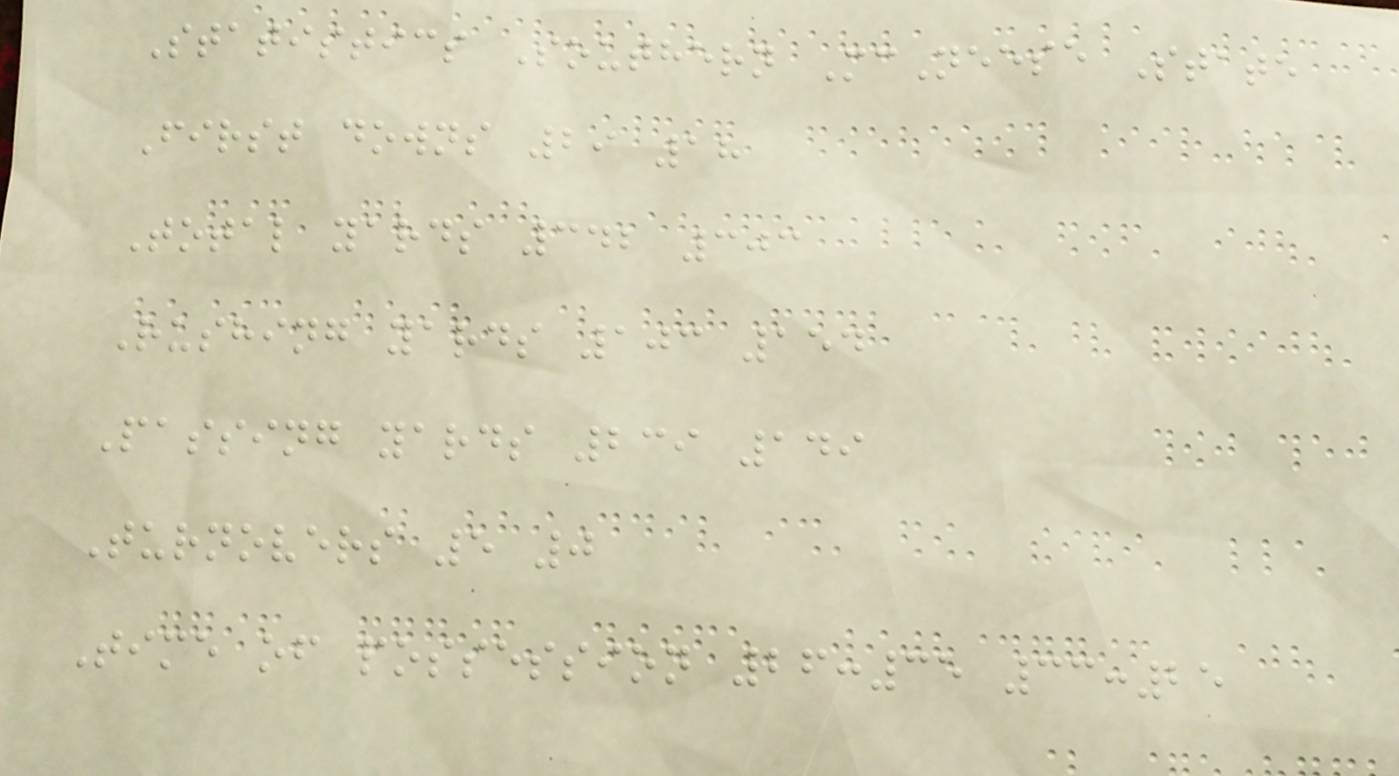Statistics Southern McNeese State
First downs 29 18
Total yards 342 303
Rushing yards 103 154
Passing yards 239 149
Turnovers 5 0
Time of possession 26:35 33:25
